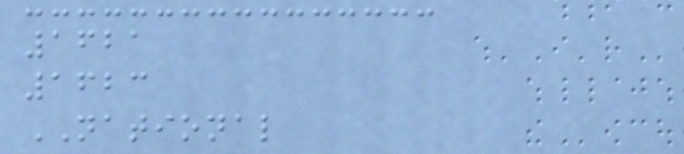1621
1623
NATIONAL
